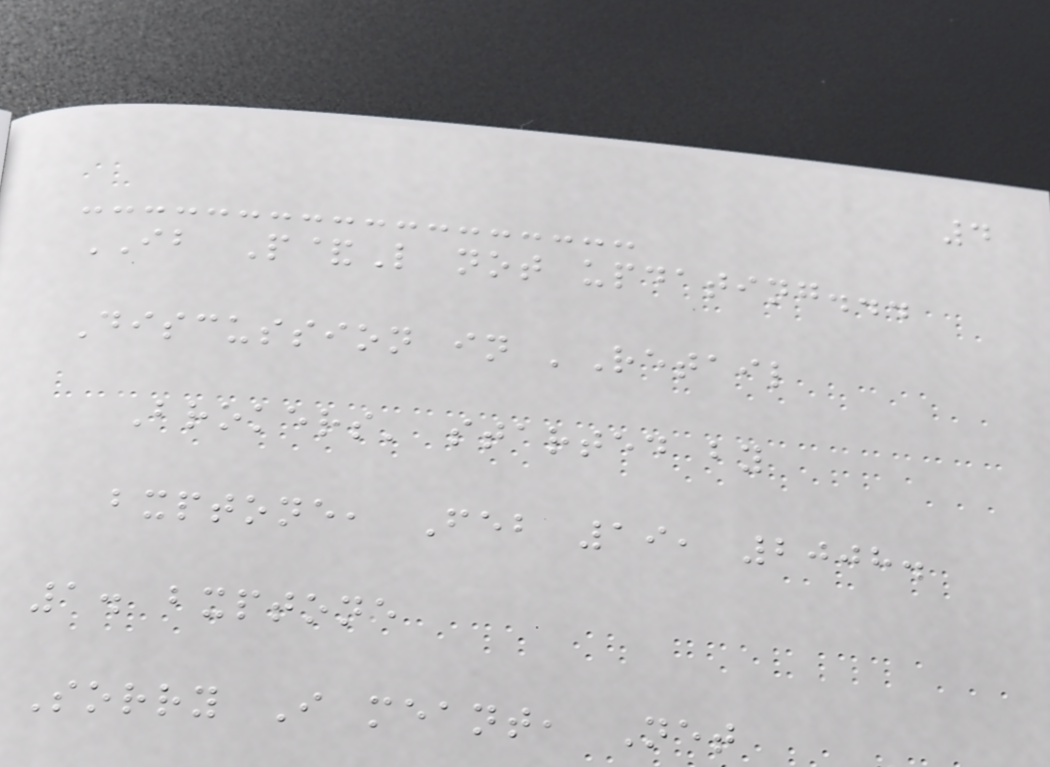4
IB P&L not updating...
Discussion in 'Retail
Brokers' started by
bxptone, Feb 19, 2008.
1. bxptone
Sorry I meant, Net
